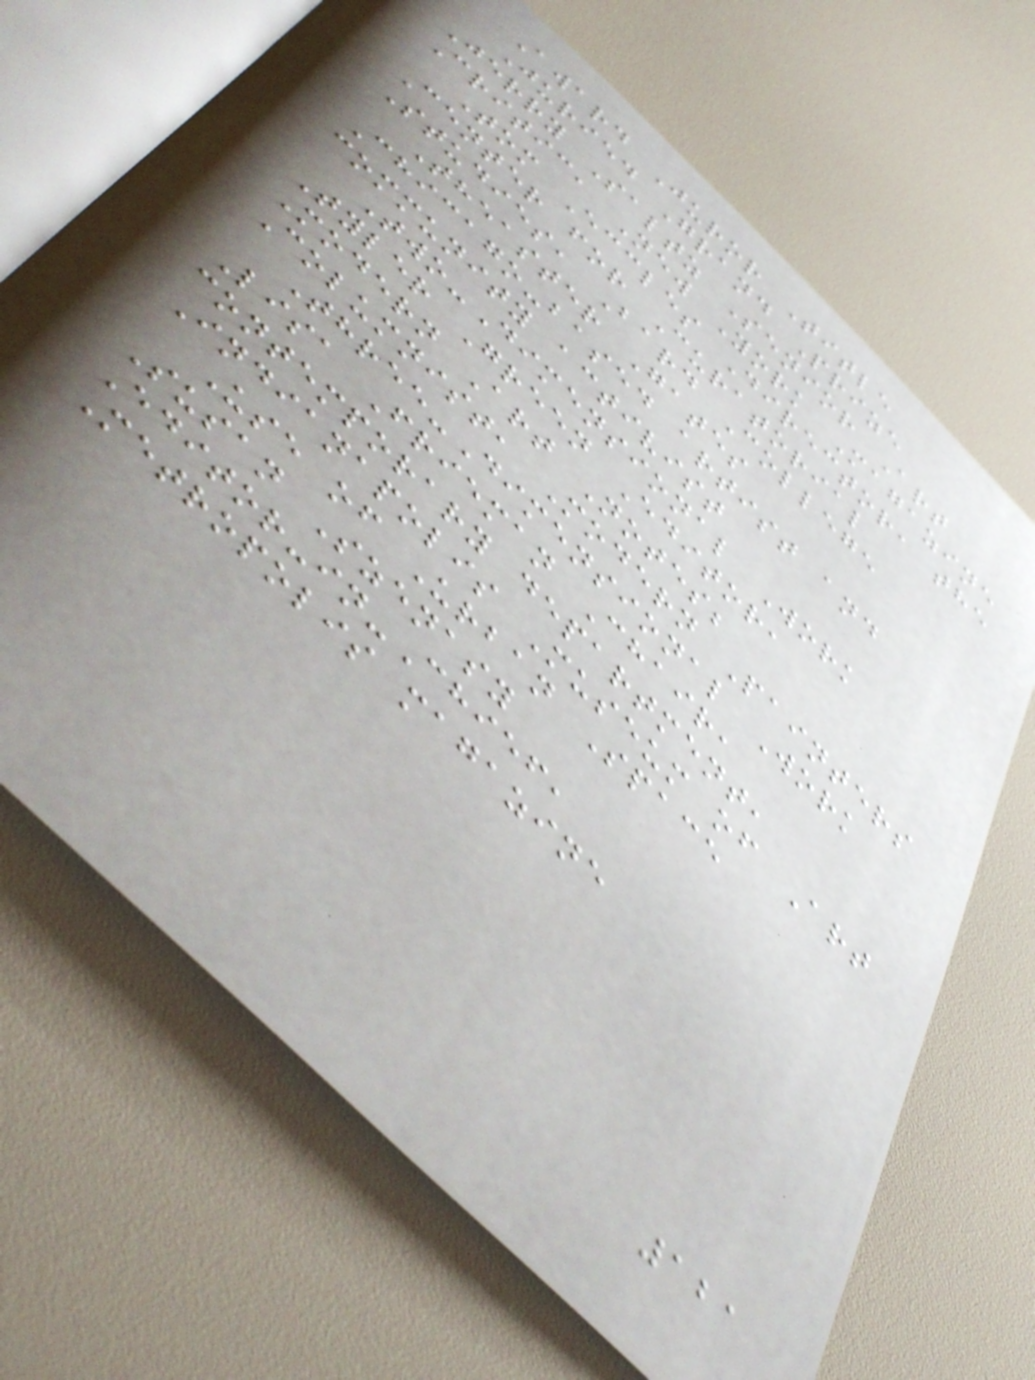Award Juror Title
Juried Grand Prize
Jerry Saltz Senior Art
Critic, New York Magazine
Tom Eccles Director, the
Center for Curatorial
Studies, Bard College
Theaster Gates
Chicago-based artist and
community activist
Two-Dimensional Work
Tyler Green Editor,
Modern Art Notes;
Columnist, Modern Painters
Three-Dimensional Work
Lisa Frieman Chair,
contemporary department,
Indianapolis Museum of Art
Use of Urban Space
Susan Szenasy
Editor-in-Chief,
Metropolis magazine
121
